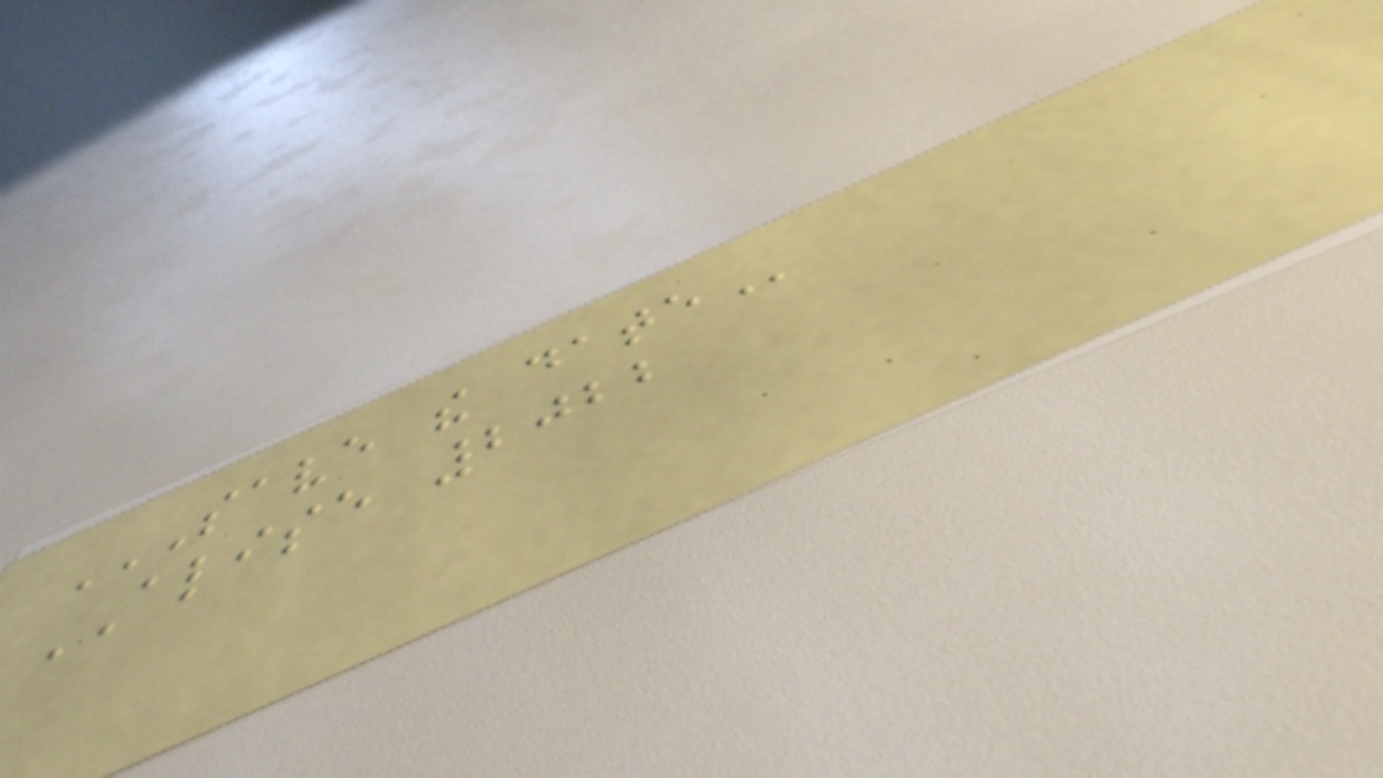SAVE THE DATE
ALISE 2022
